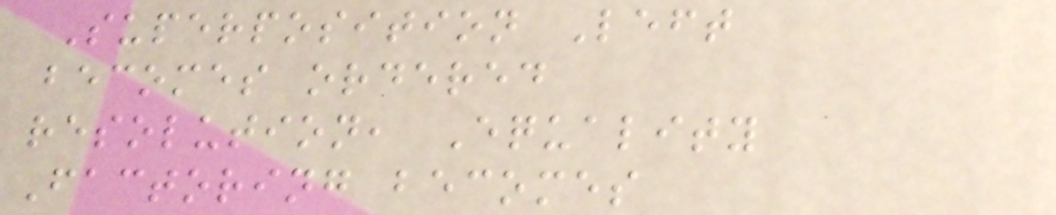Superposition Left
becomes ordered
resolution, Equality
Factoring becomes
